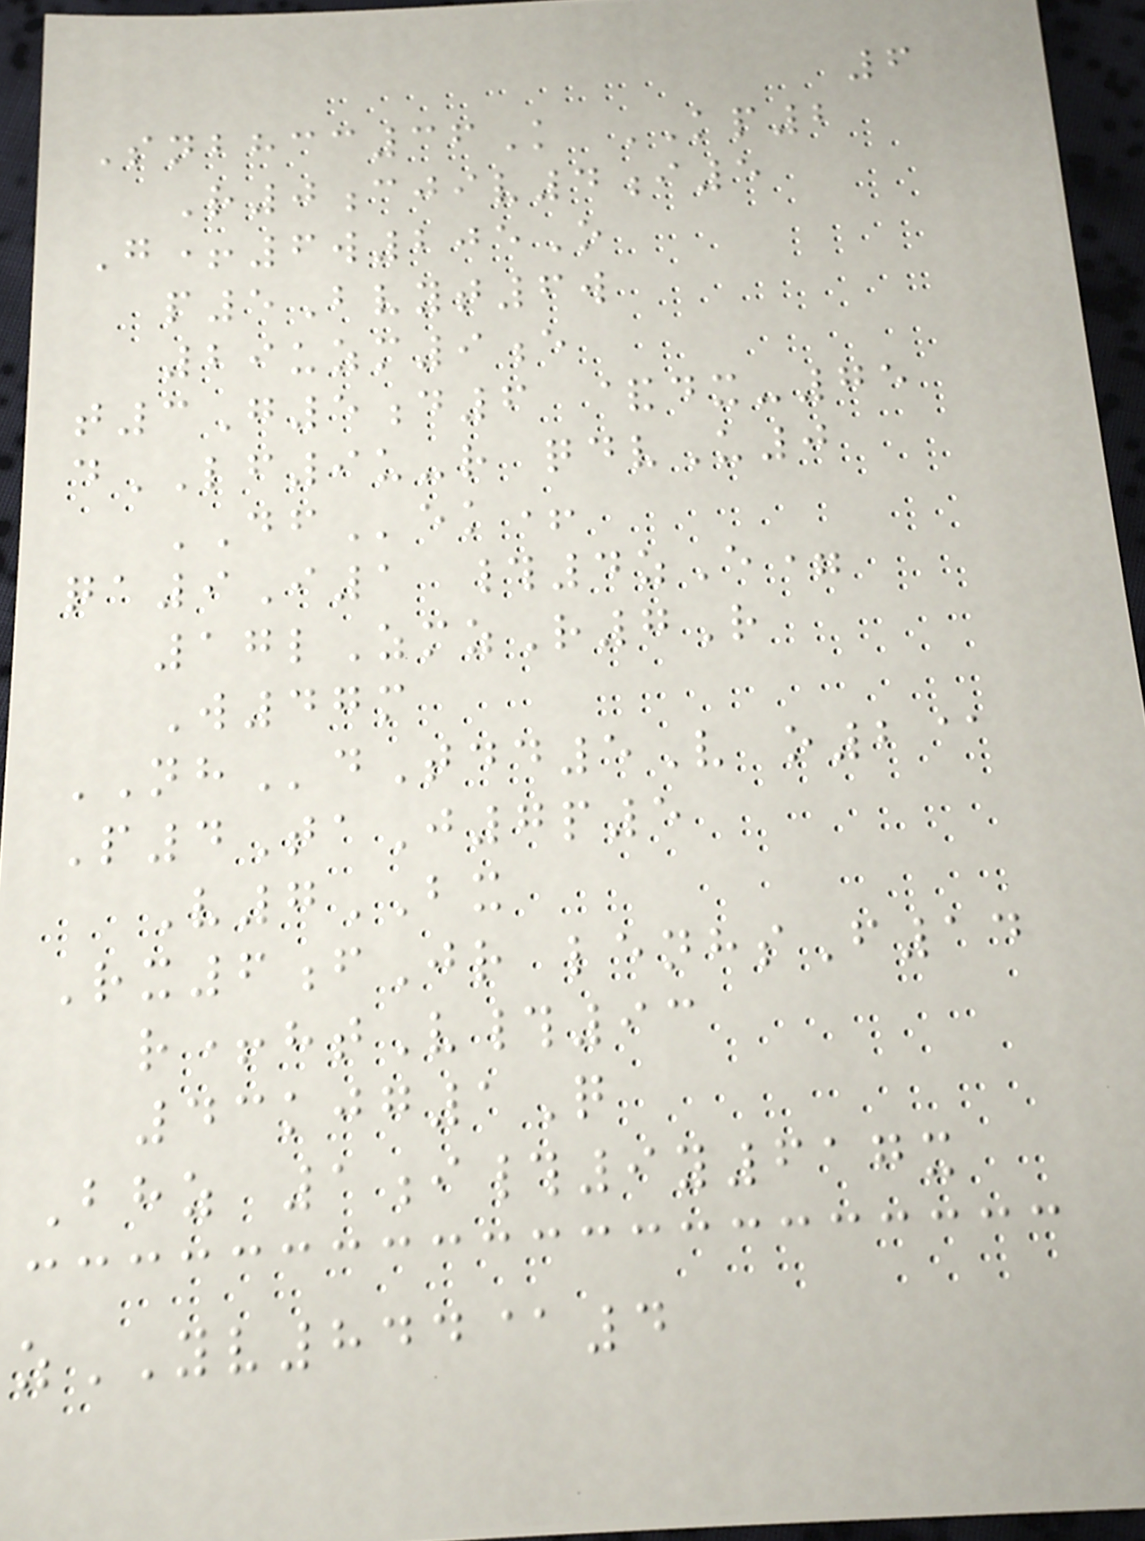6
Snbhcc36K KP2
R0cjiv4i5
G+6w205O
p5Bvyt6w
29uzm9e
t3G5d6 &dx-75
dLF9u-r qdvU0
DFek+
qa9I1 #4zE=
17lZmzR7R
W47m
NHdTdd5V o2@
P4TaJ7p5
V7BX
Rx6fJr lenhsF14
r+htV#93
43kjg1Q
Bhz 1i#9y617x
zYV844@4
